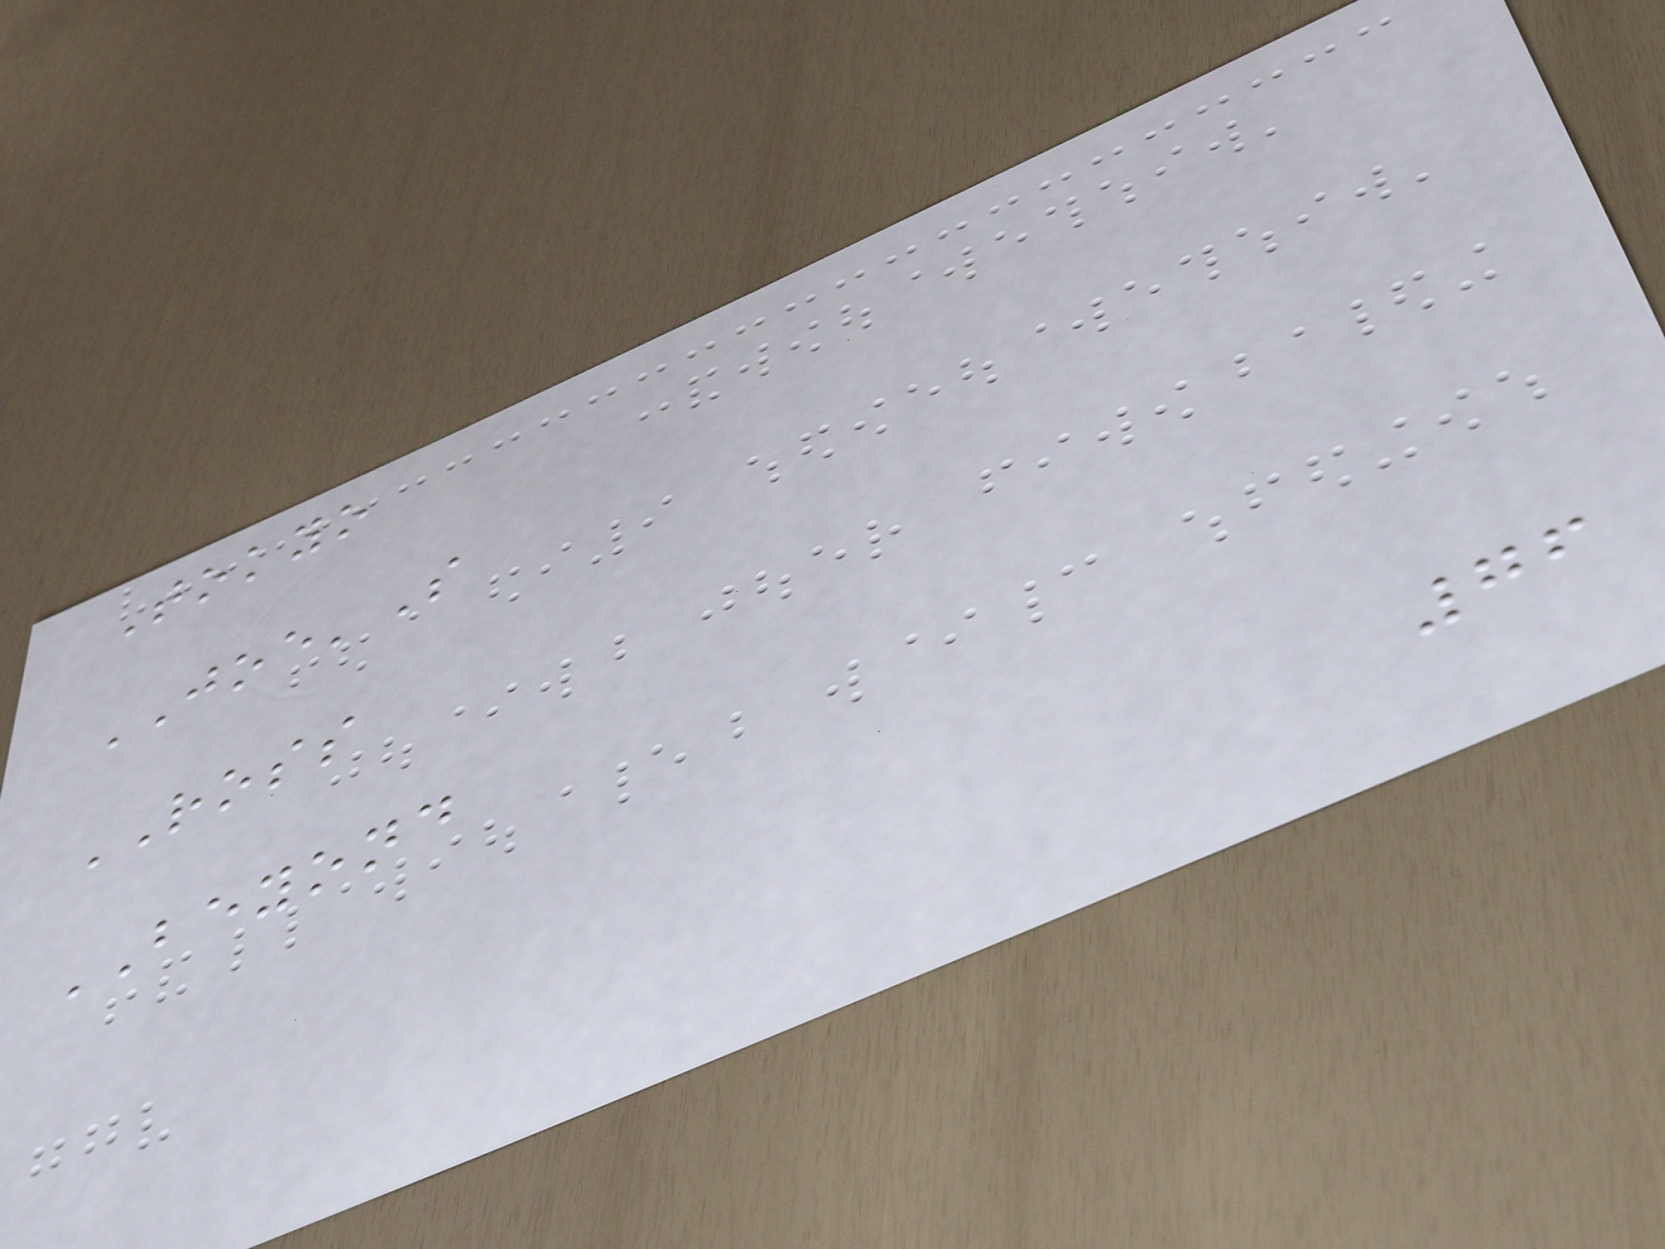Tokyo
JOE'S
ROSS
BEYOND
76
